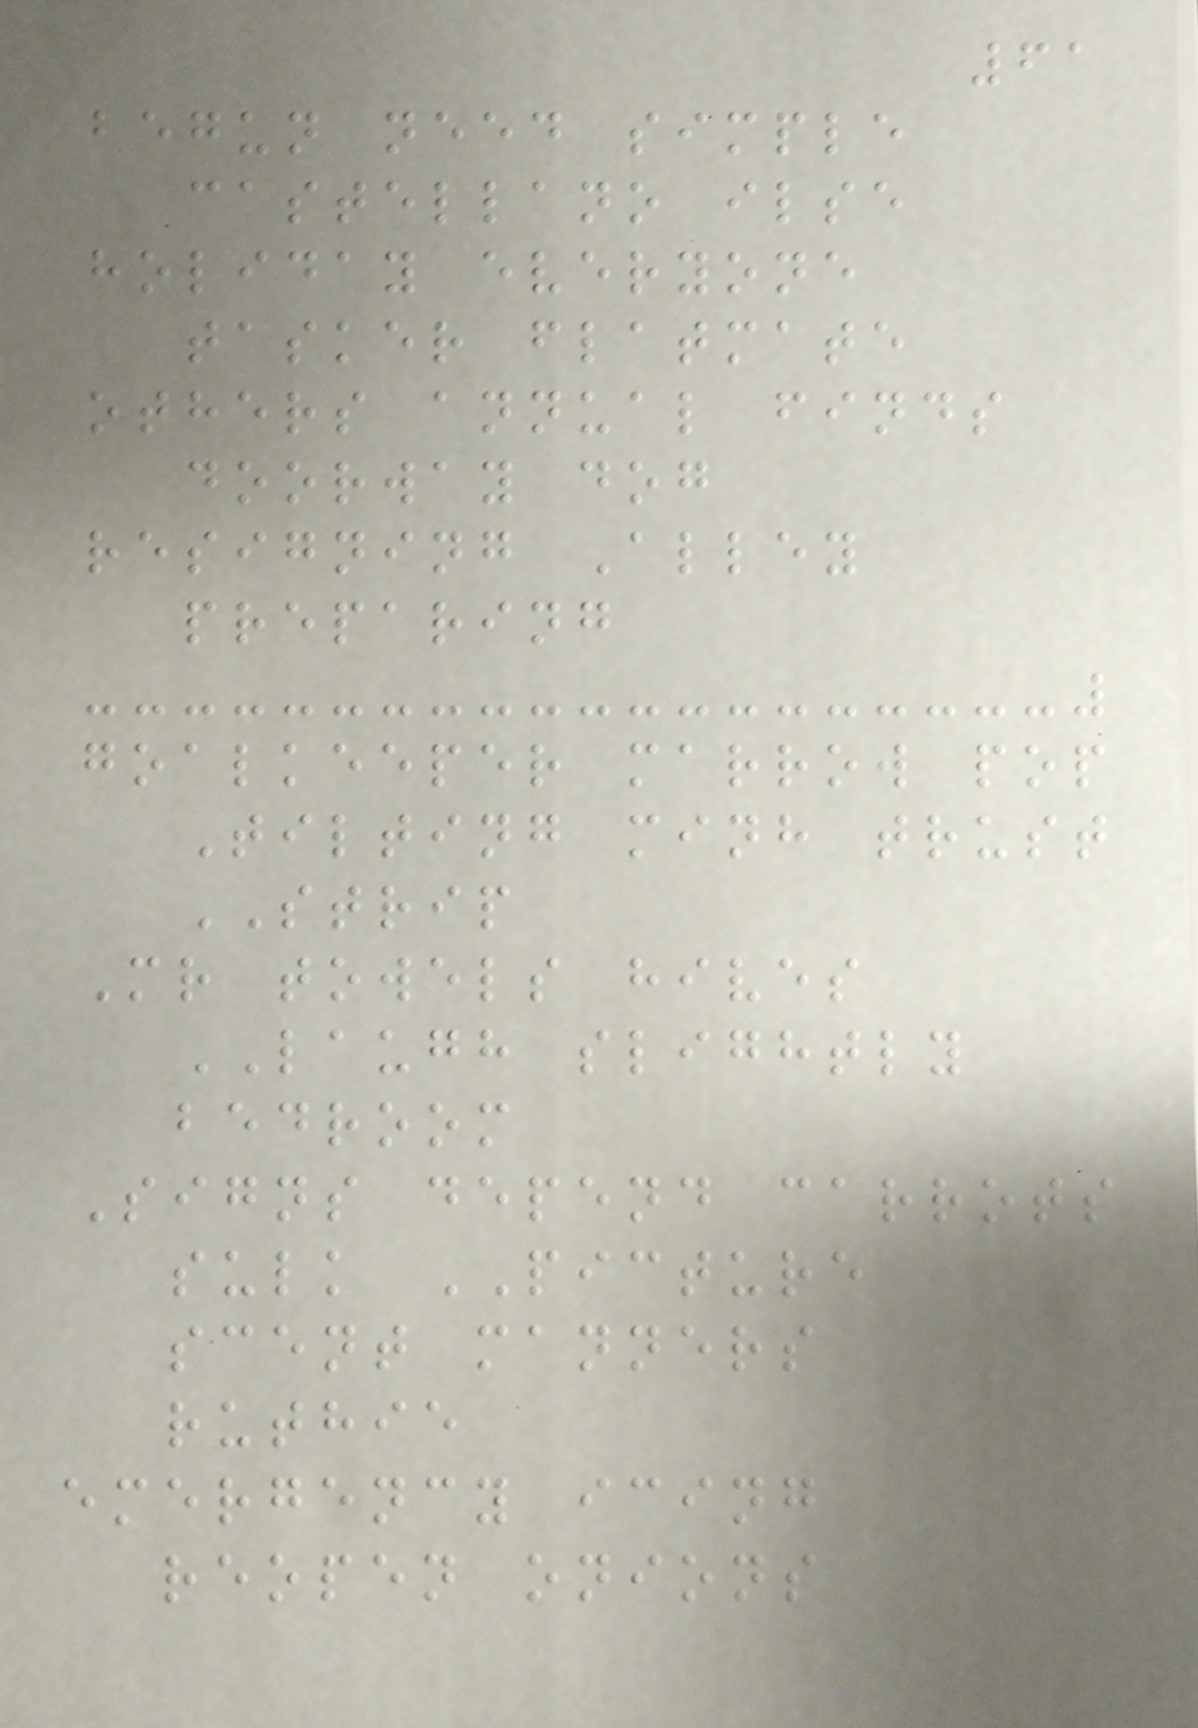61
begun need simple
castellano ilse
holiday everyone
tasker flatmate
others annual finds
doorway dog
resigning Alley
preparing
goalkeeper marrow pop
Tilting minh trust
STRIP
Mr towels hives
LAUGH slightly
bedroom
Signs depend carrots
sulk PICTURE
scent manners
ruthie
emergency icing
reopen onions
